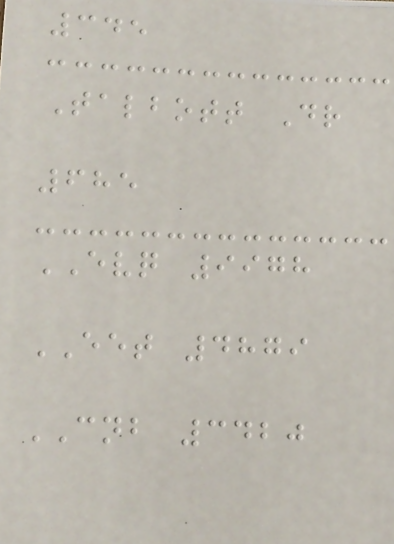345
Talbott Dr
685
EVQ 9978
EET 4879
CNB 3420
